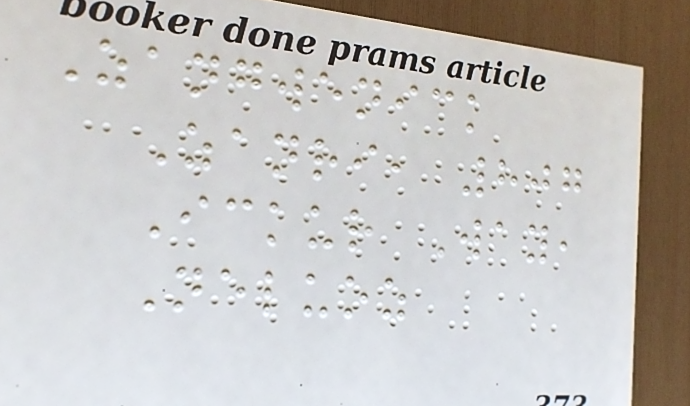Zangwenick
Zanri, 807
Ickur Way,
Neluoz
